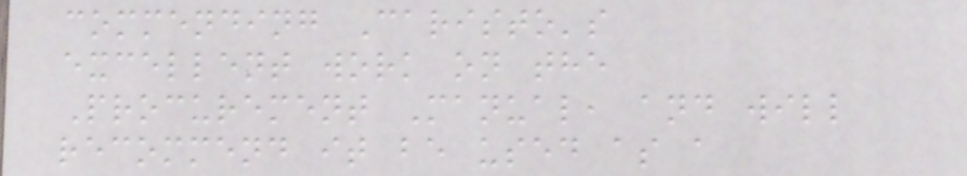commending Caristo's
excellent work on the
Procurement Manual, and will
recommend it be used as a
